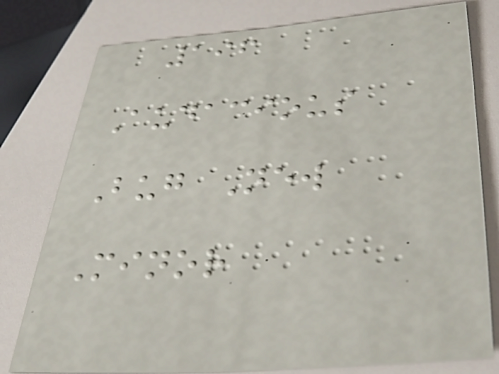196
Audacious
Bug New
Minor
